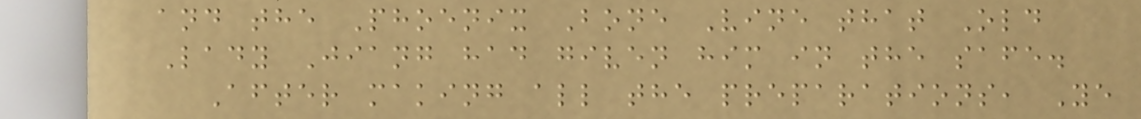and the Phoenix Bone Vine that Old
Lady Jiang had given him in the safe.
After making all the preparations, Ye
